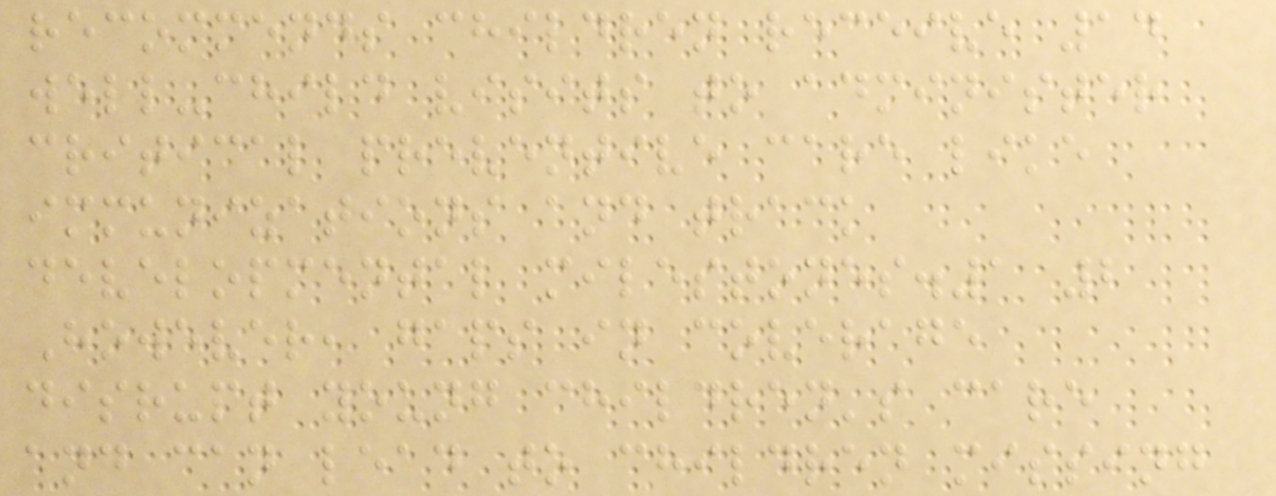recommends children receive 14
well-child visits to administer
critical preventive care like
immunizations and track
developmental milestones.1 2
However, gaps in coverage
disrupt young children's care
and can lead to children missing
